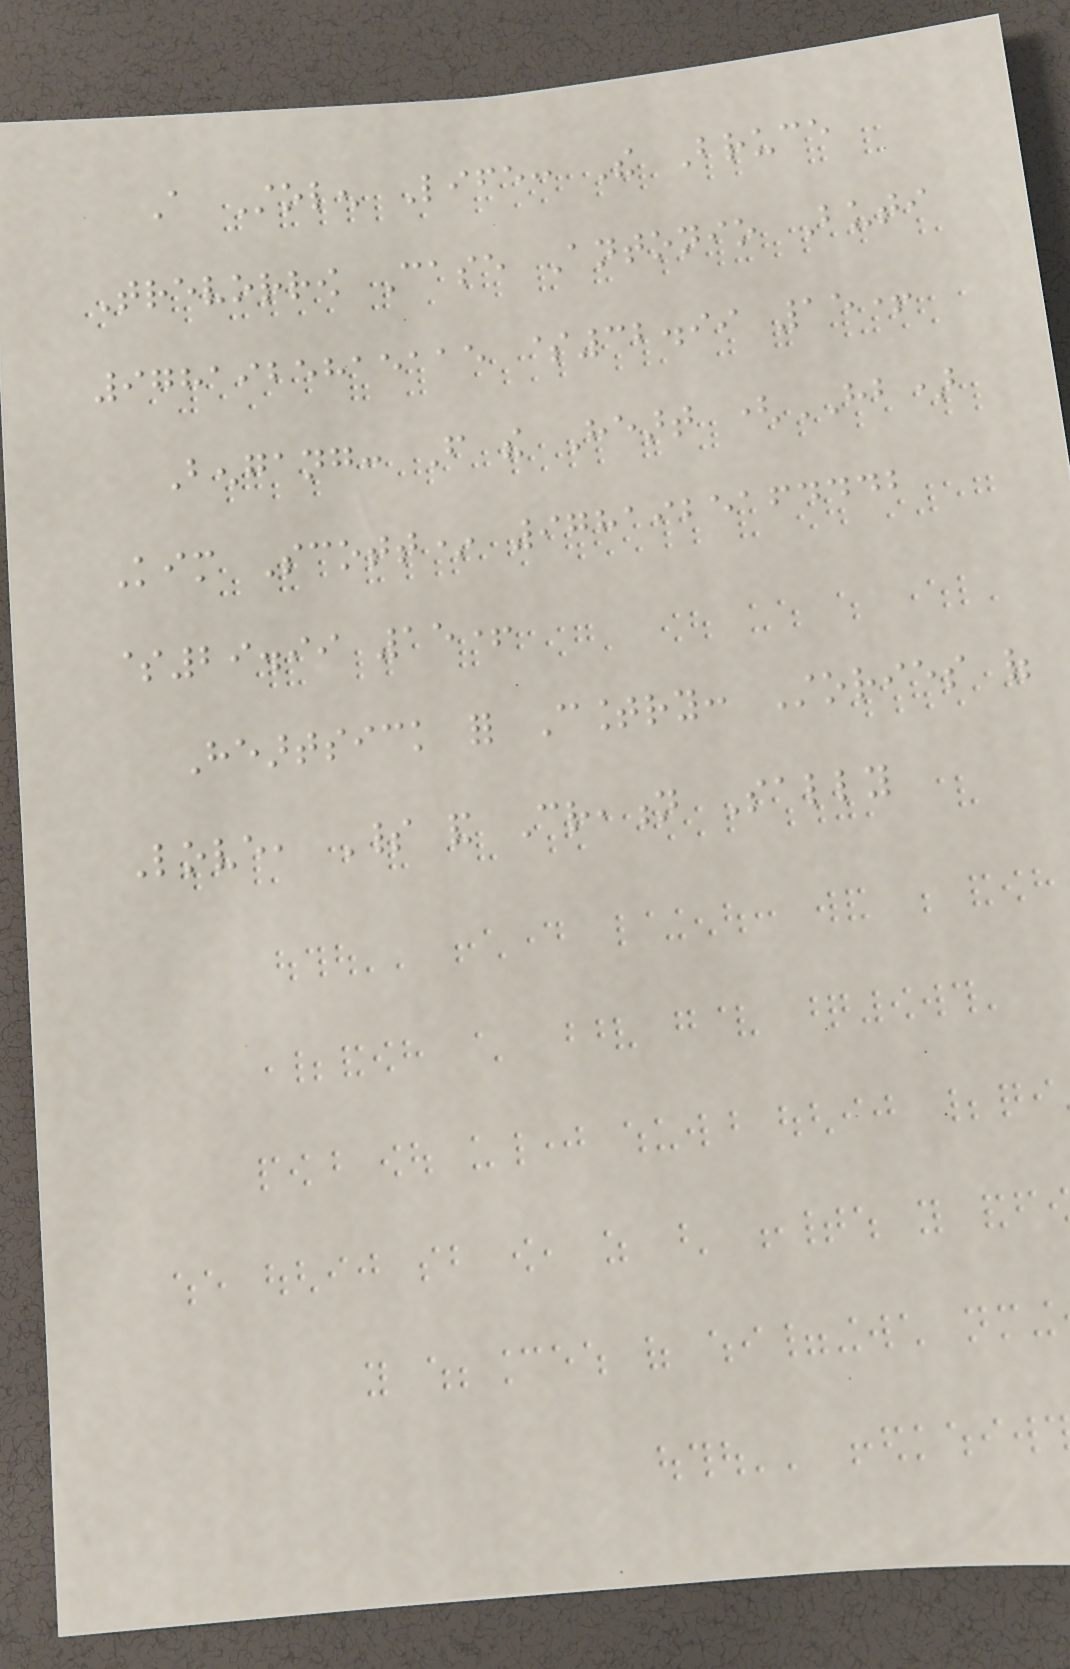A Stolen Life: The Bruce
Trevorrow Case Antonio Buti
9781925815115 $32.99 15+
Bengang: From the Heart (HB)
Kim Scott* 9781925164442
$29.99 15+
Heartsick for Country: Stories of
Love, Spirit and Creation Sally
